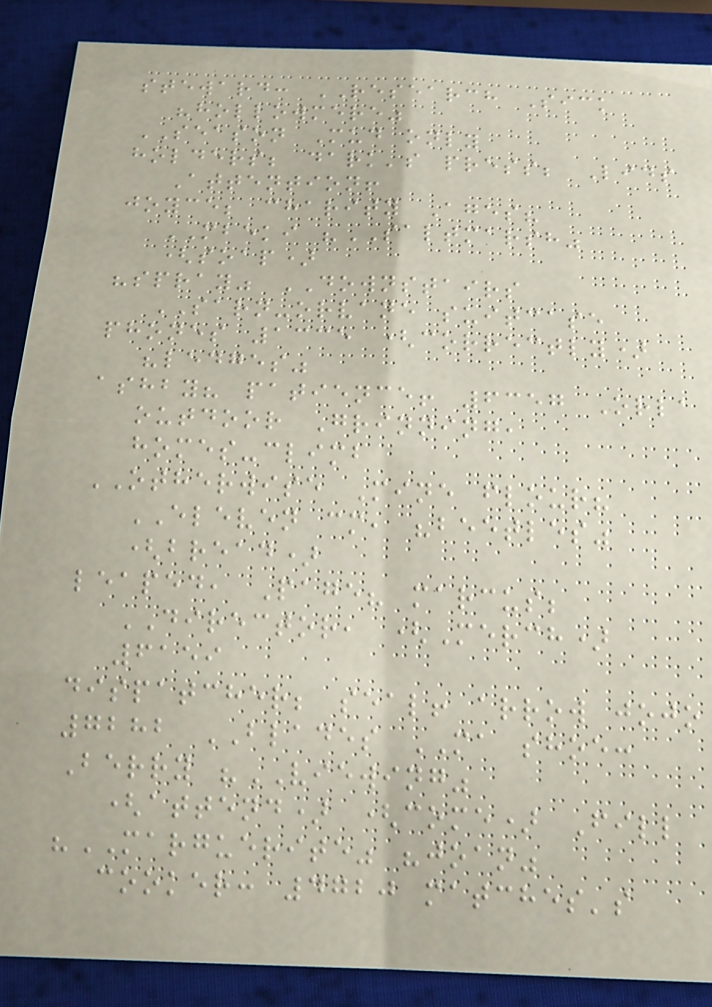steward: RESEARCH Sick
"hollowmere"
SEASON Mud only
holders; dark's press; Lids
Attention!
joyce; charity Ages?
MBEKI "SALTMARSH"
(soap)
"spray" DOWNSTAIRS
SARN-orvane suitcase
phones 1335 (correctly)
"ledges"
ashby? patience! 6357 Orla
outdoor Grinning,
homes-climb
OTHERWISE Mine flour?
ELEVEN cm, "beetles"
(bread)
leaped, Page? marcus;
DIRECTOR, (Merch)
6159
dispatcher; seal! arrow jojo
7282 BLADES MA shoe:
Berry "VIEWING"
(attend) (come) Fill
"MARGUERITE" "joan"
cooker: 4720 matches's
